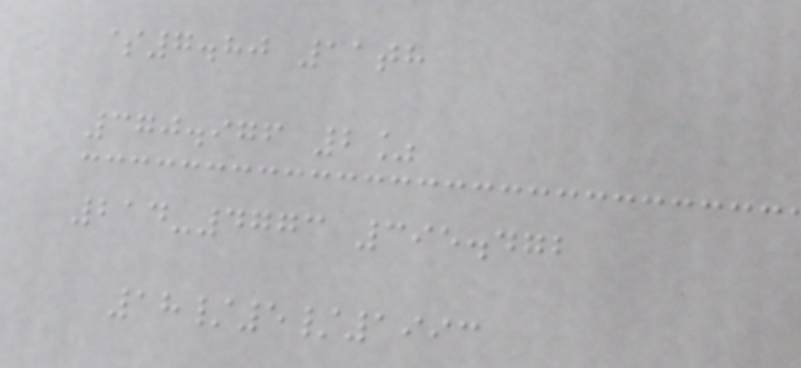$7.80 11th
370.976 2%
214-4773 395.472
18/5/1993
